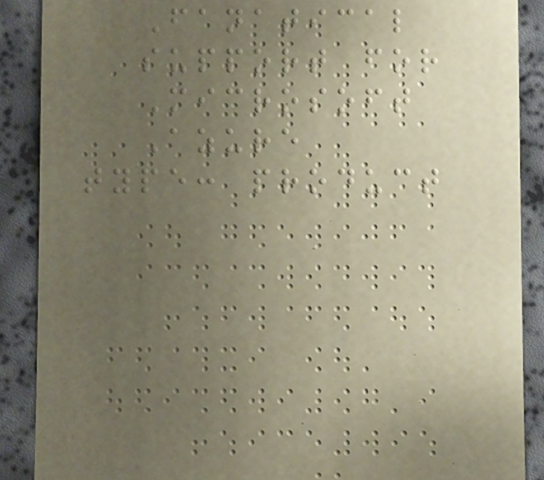Fanatical
support for
Microsoft
Azure
type: product
